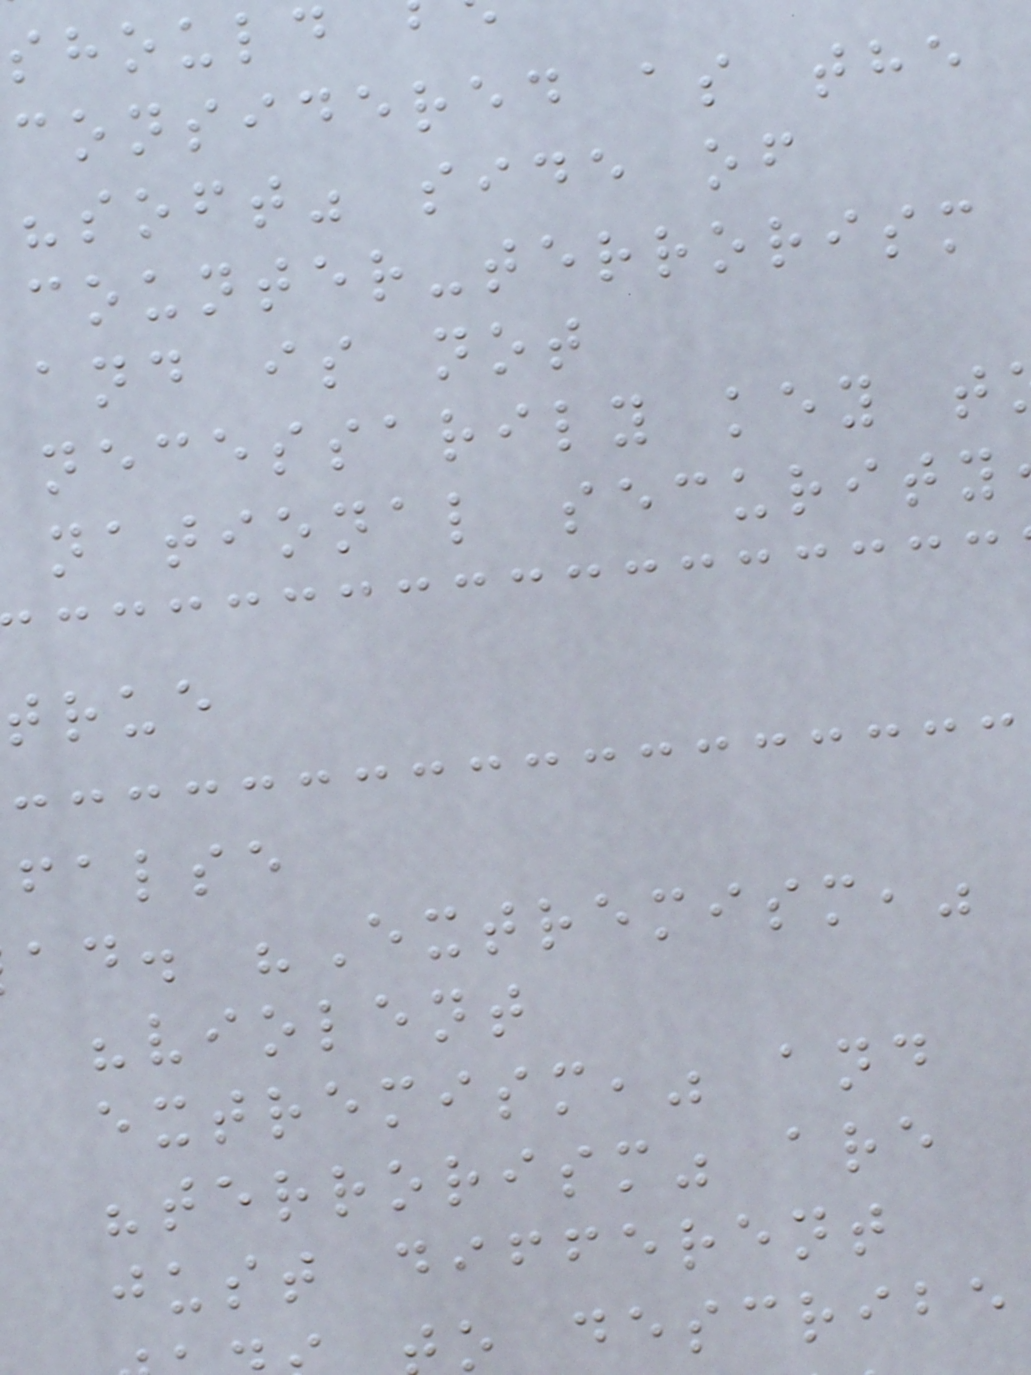should
considered as the
"soft" side of
counter-terrorism
and is not
necessarily key t
national security
true
false
ad. "Extremism,"
"violent
extremism," and
"terrorism" are
just different
o describe
